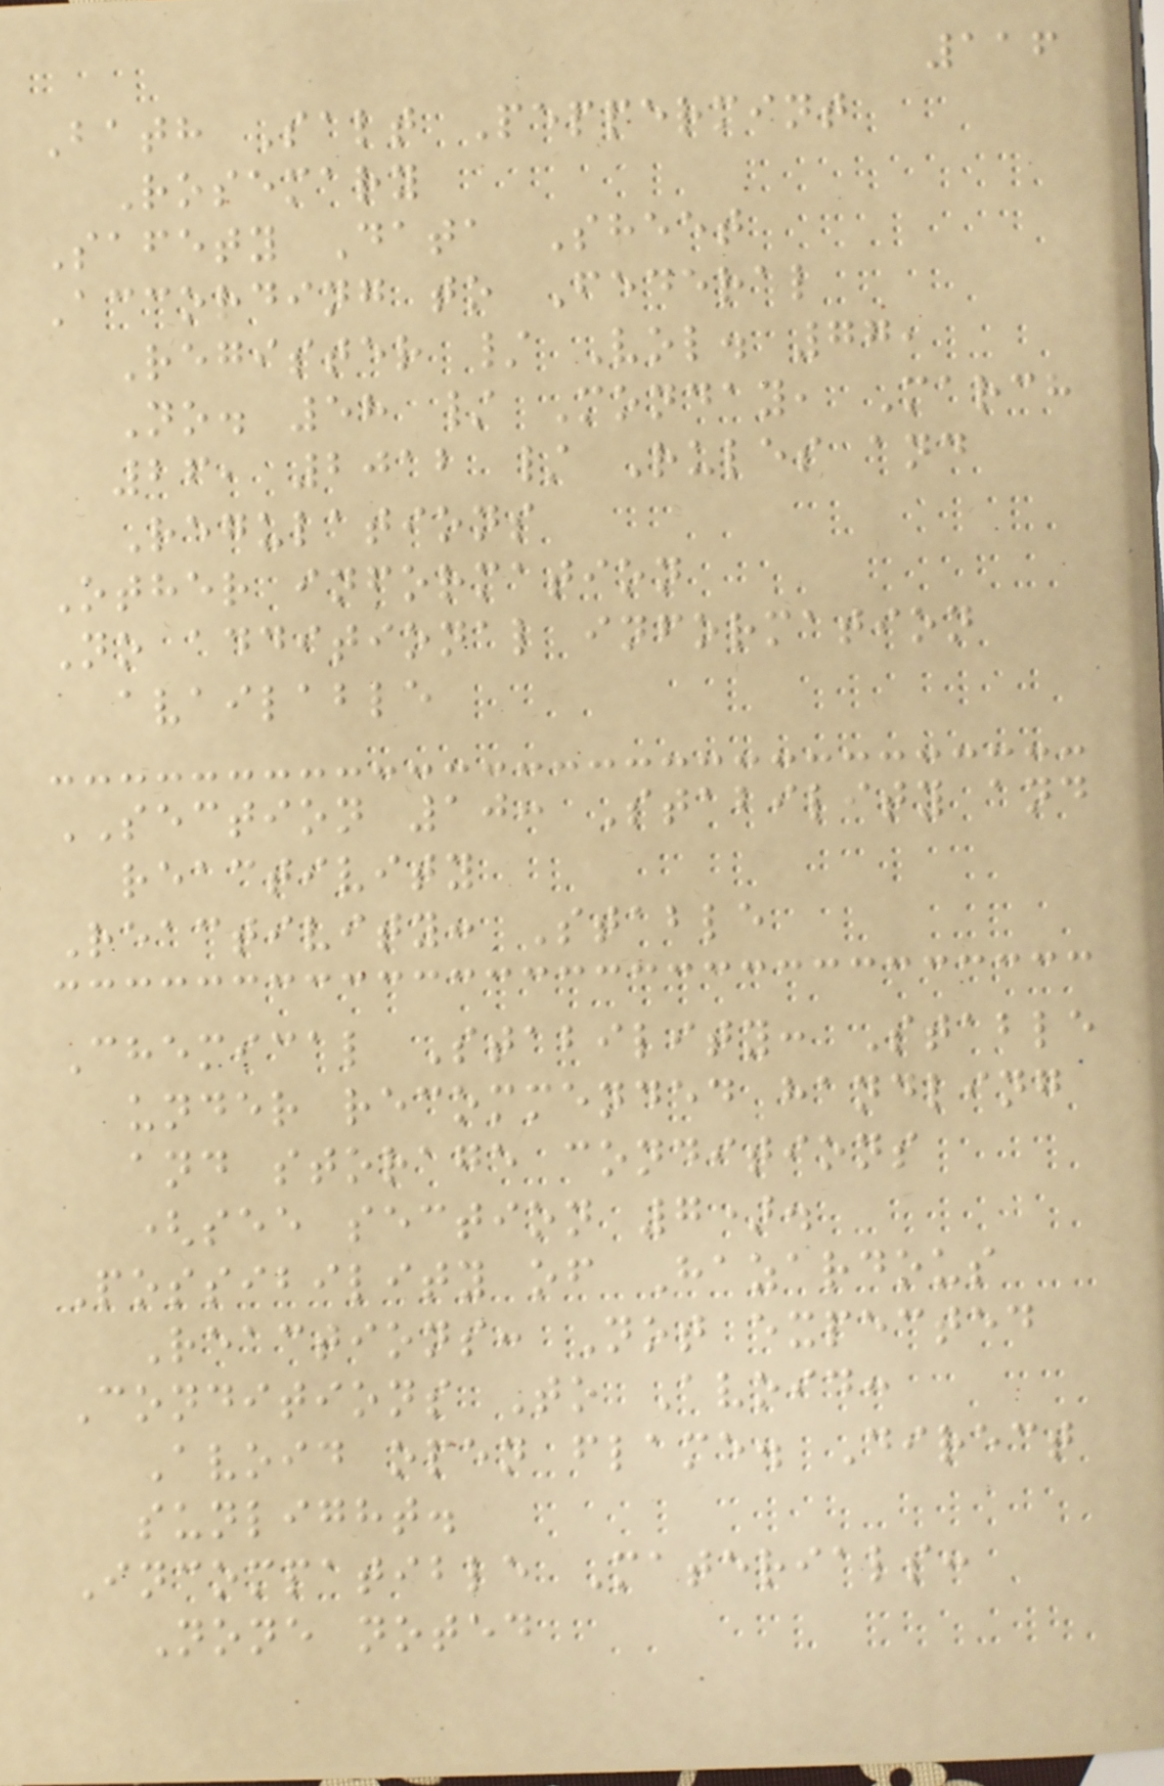116
Bath Salt Peppermint
Rosemary
Safety Data Sheet
According to Federal
Register / Vol. 77,
No. 58 / Monday, March
26, 2012 / Rules and
Regulations
Other information
No additional information
available
SECTION 10: Stability and
reactivity
Reactivity: Stable
Chemical Stability: Stable
under recommended handling
and storage conditions
(see section 7).
Possibility of Hazardous
Reactions: Not expected
Conditions To Avoid:
Avoid open flame. Direct
sunlight.
Incompatible Materials:
None noted
